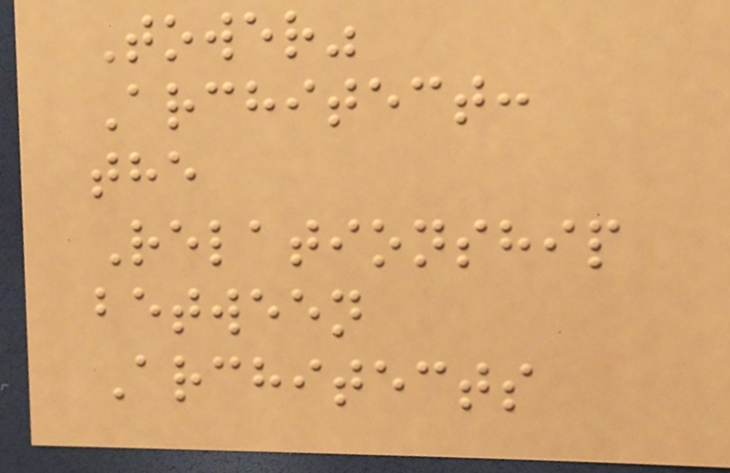Tower"
Architect:
the
Relationship
between
Architects
